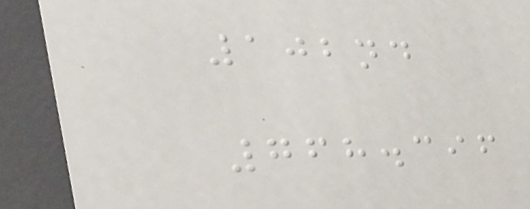102nd
768.396
